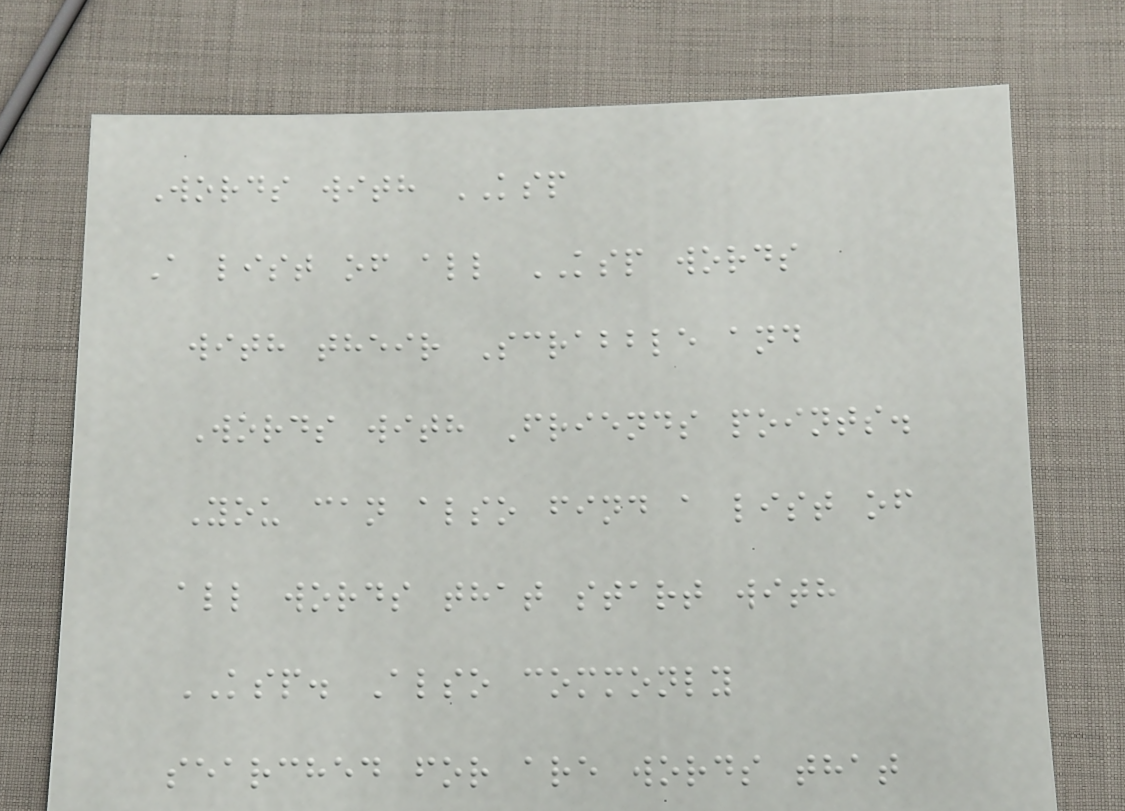Words with KSP
A list of all KSP words
with their Scrabble and
Words with Friends points.
You can also find a list of
all words that start with
KSP. Also commonly
searched for are words that
